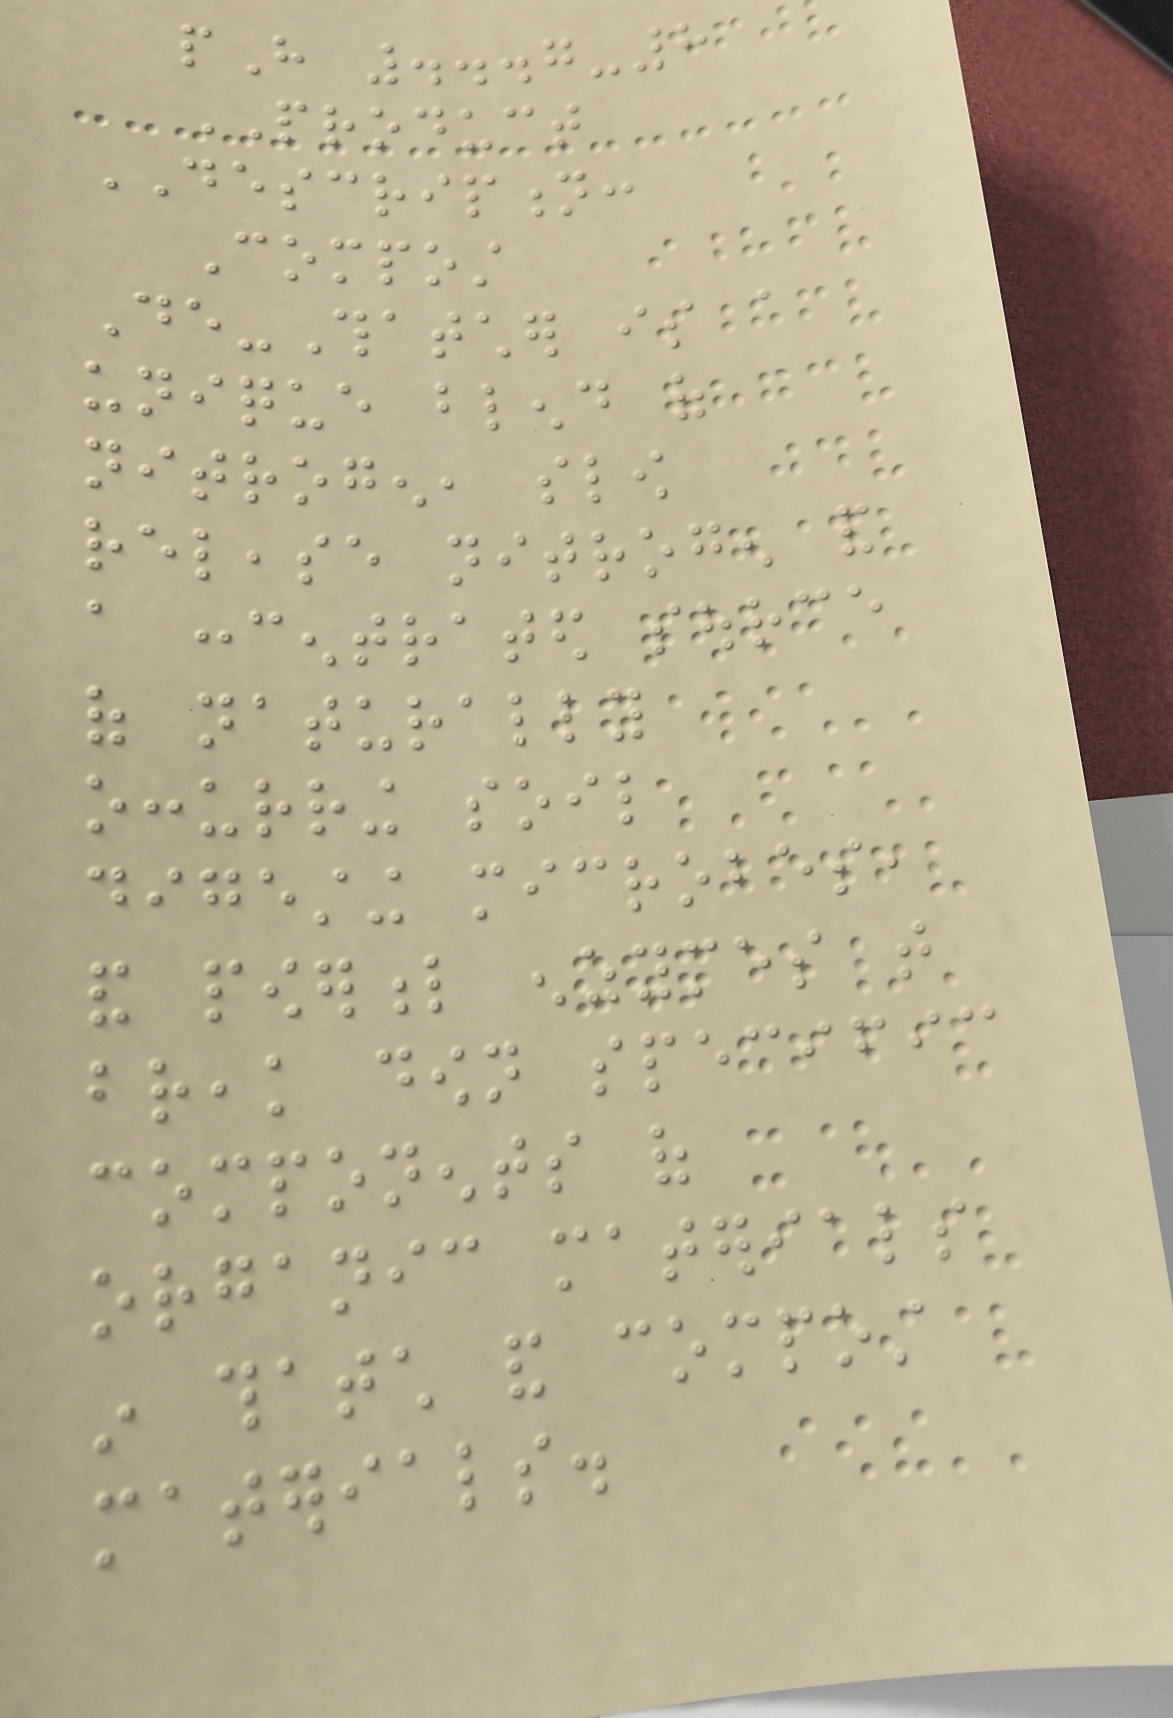pH ...7-8
PRODUCT
DESCRIPTION:
Compost
De-Thatcher is a
unique blend of
nitrogen, slow
release nitrogen and
a concentrated source
of naturally
occurring soil
digesting microbes,
and powerful enzymes that
break down specific
components of
organic materials
in thatch and compost
materials.
